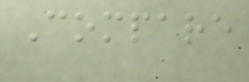Compare
